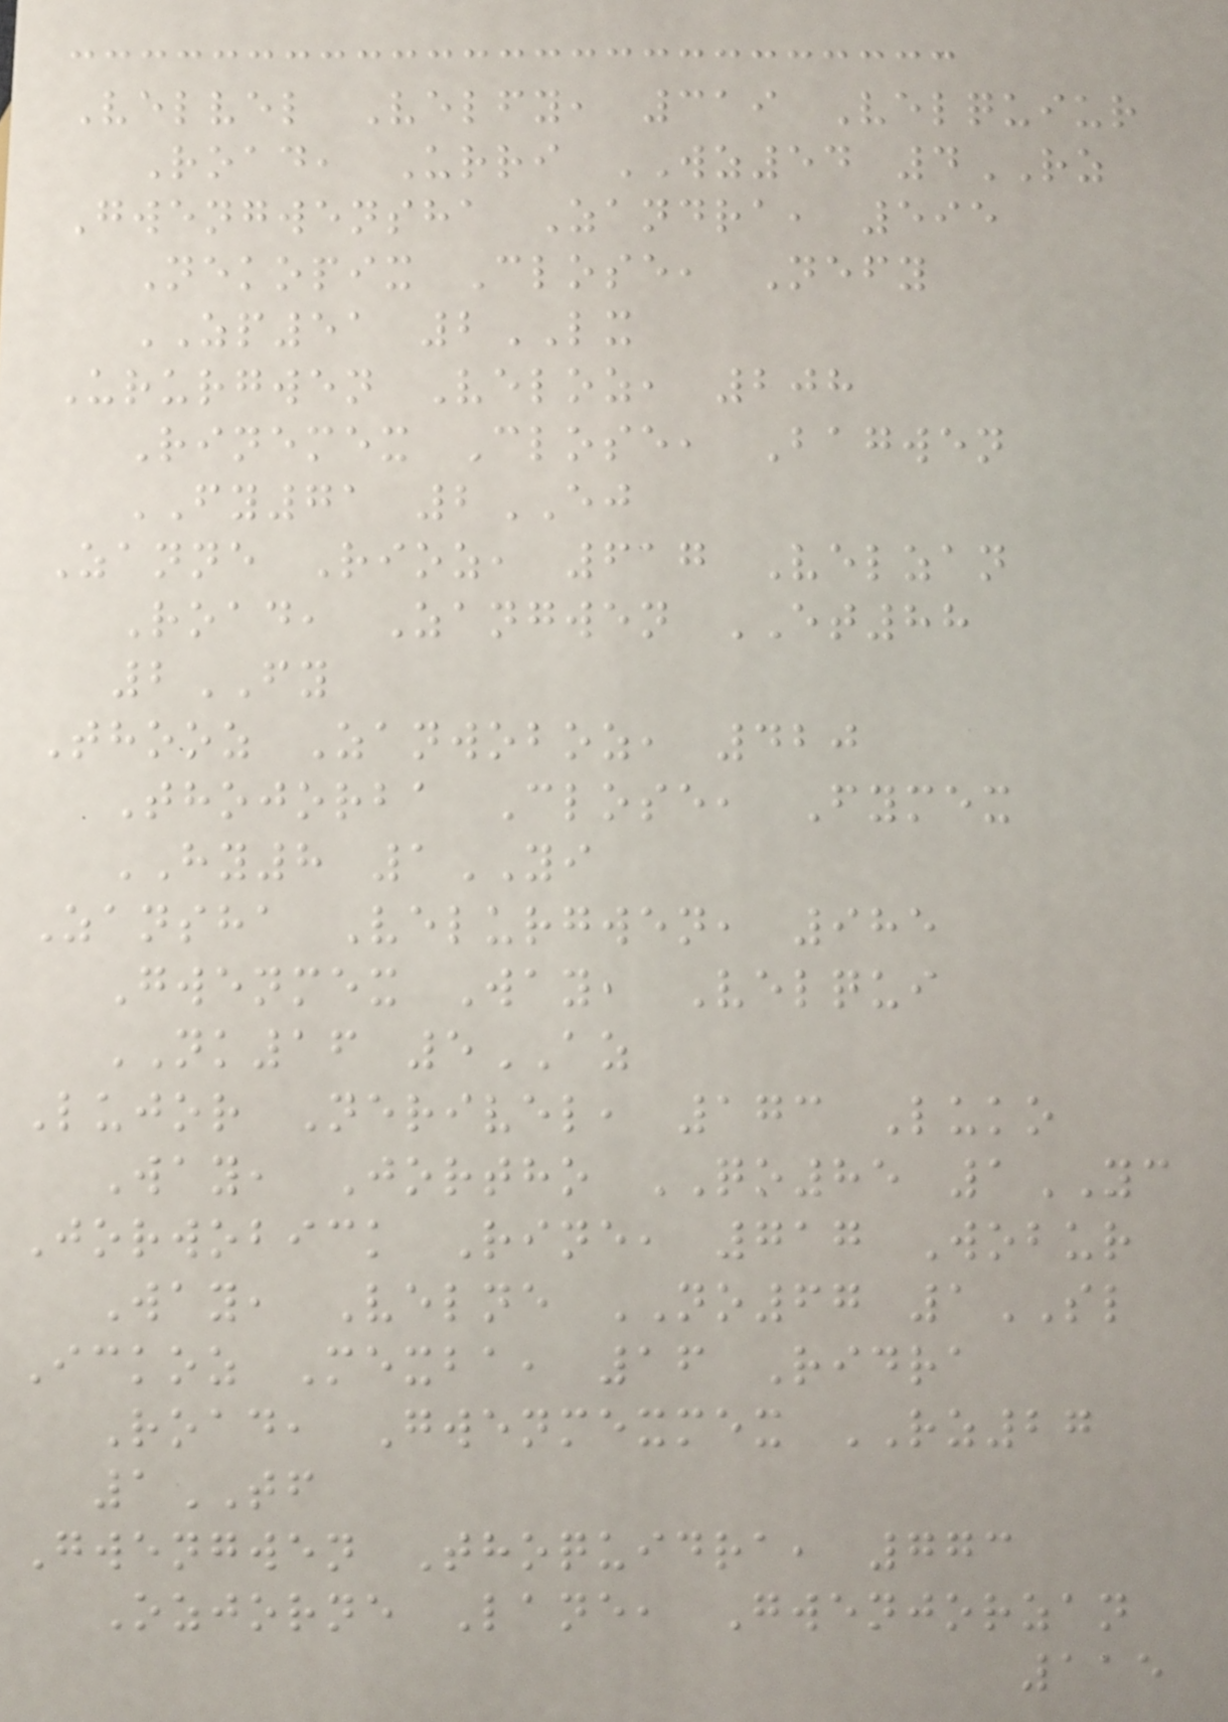Velvel Velfy, 319 Velquiur
Road, Urri WZ54 4RZ
Gwengwensha Zandra, 595
Nekopix Close, Nefy
ZP51 2LX
Ururgwen Veloz, 208
Rinemex Close, Bagwen
FY71 2EJ
Zanne Rioz, 617 Velzan
Road, Zangwen ET88
2FY
Thooz Zanwoboz, 420
Thojorba Close, Fymex
HY8 1YI
Zansha Velurgwen, 985
Gwenmex Way, Velqui
NK16 5AZ
Lujor Nerivel, 173 Luko
Way, Jortho QO85 1YC
Jorwobick Rine, 717 Wobur
Way, Velne NO67 1SL
Ickoz Mexba, 16 Ridra
Road, Gwenmexmex RZ27
1TF
Gwengwen Thoquidra, 773
Ozjorne Lane, Gwenjorzan
115
